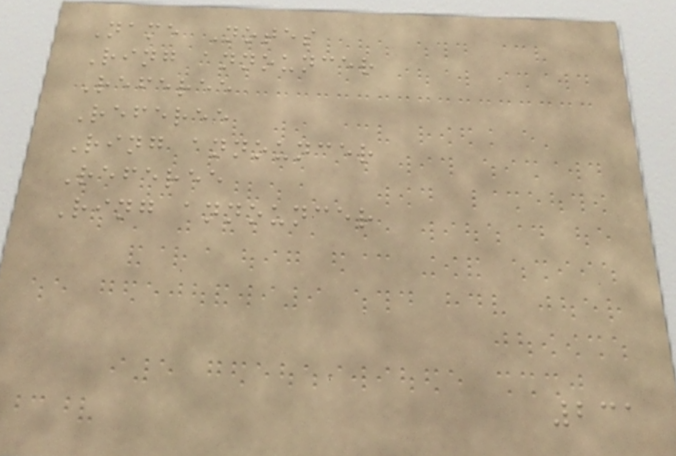Name Notes
Ring announcer
Referee
Referee
Ring announcer
Referee
Ring announcer
231
